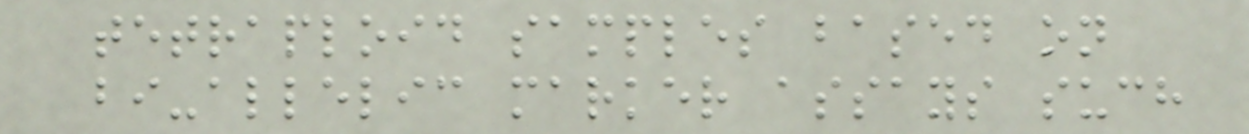tetraploid samples based on
bi-allelic marker assays such
